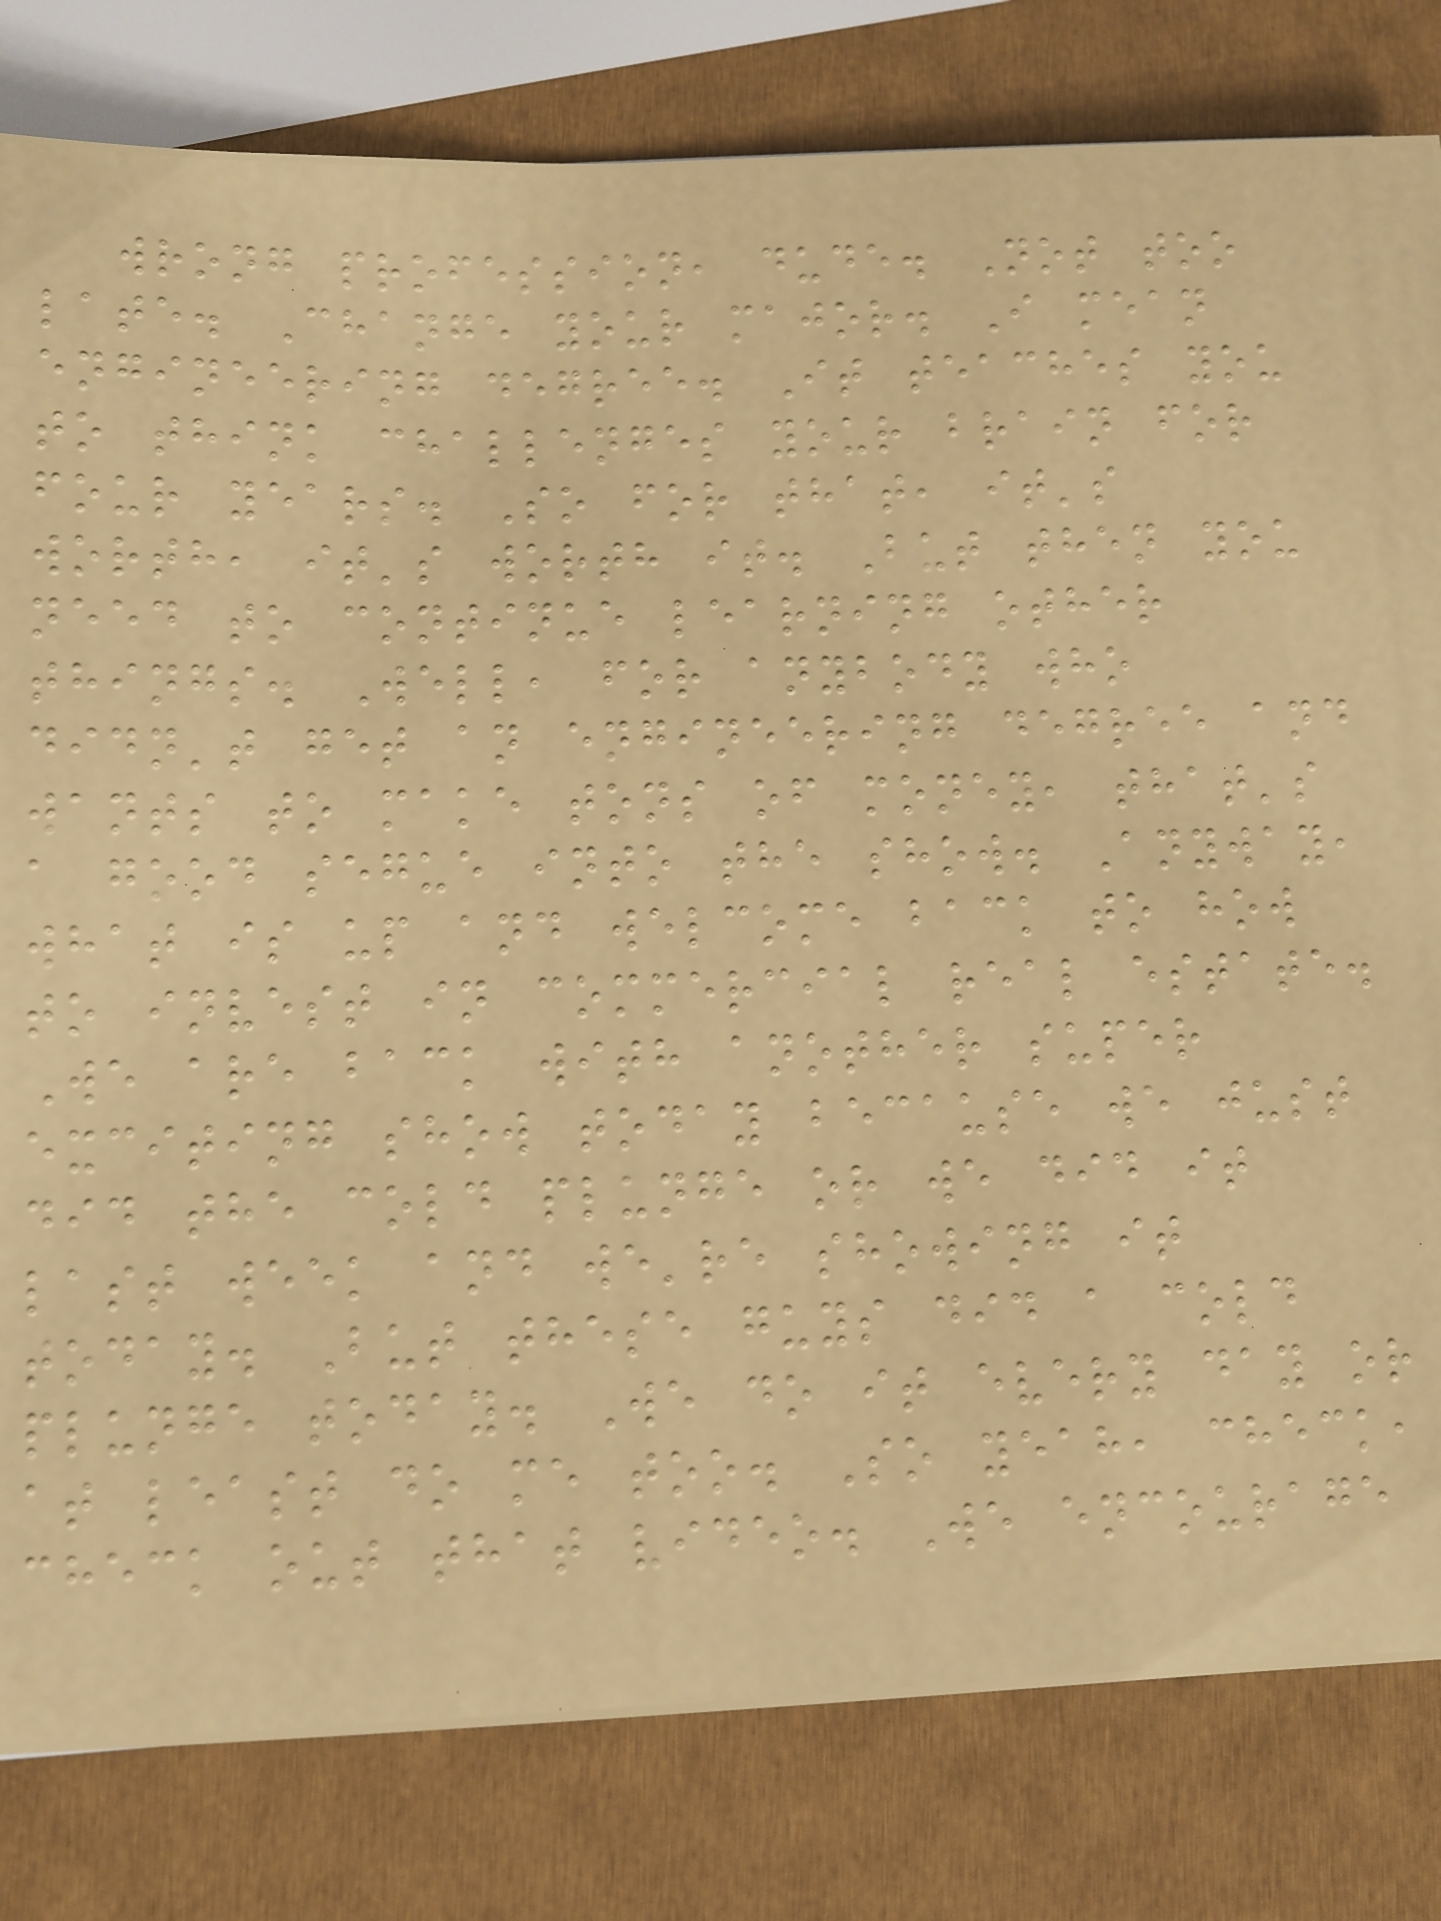wrong profession, dude. Not too
late. Change your major. I mean
engineering degree. It teaches you
to think challenges your brain for
four years. So for that, it's
worth, it's worth it. But then you
need to continue learning other
things. Well, for anybody who
didn't get an engineering degree and
wants to make tons of money, that's
a good segue into the show. Anyway,
what is up and welcome back to how
to invest in commercial real estate.
We are back with another super
exciting show today because we just
did the cold plunge or we did it
last week and we're showing it
today. But these guys did a cold
plunge today. We do it every day or
at least do me too. So yeah, check,
check out that video. We encourage
